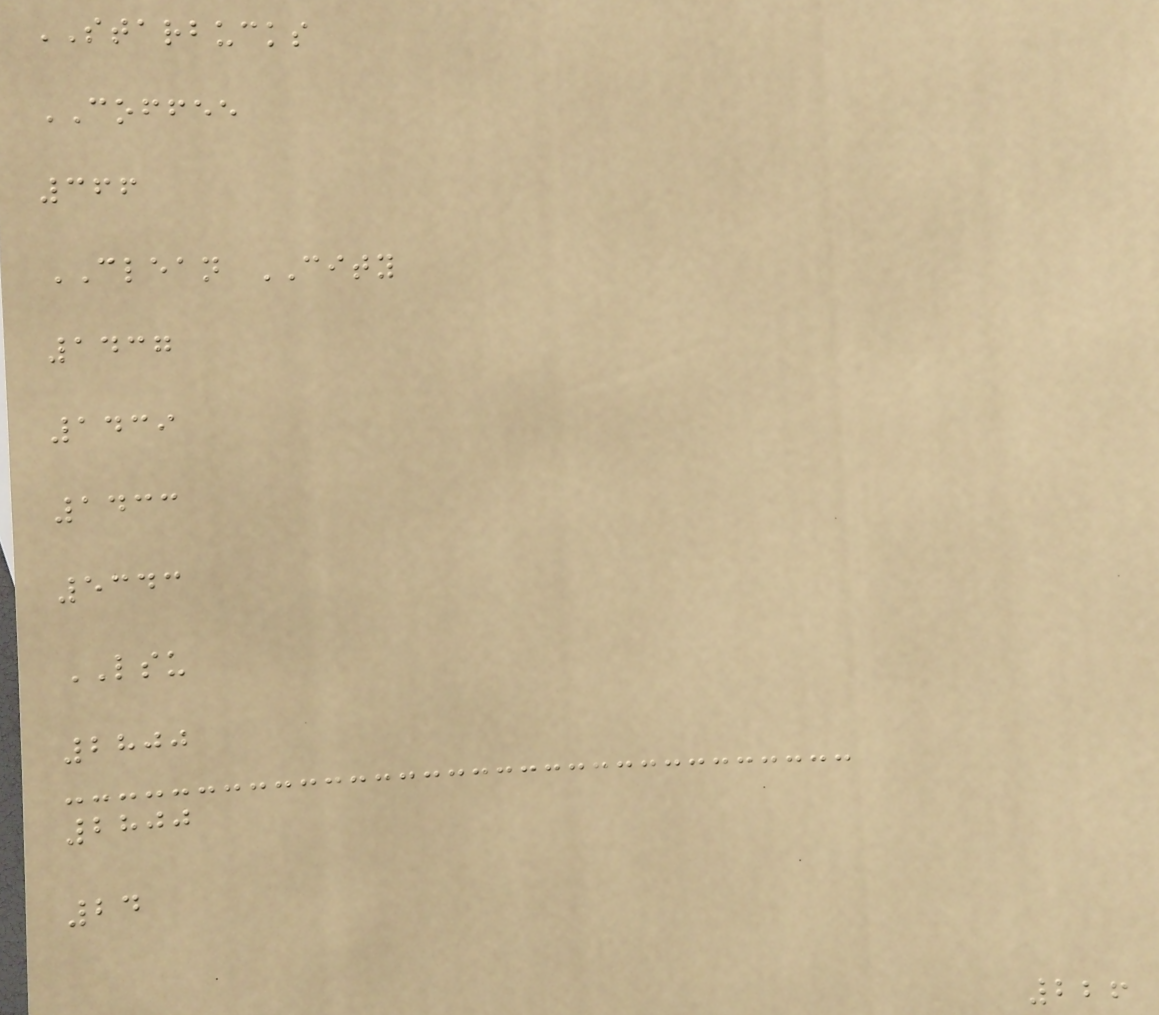STARBUCKS
COFFEE
366
CLEAN CITY
1437
1439
1433
5343
LSU
2800
2800
24
226
